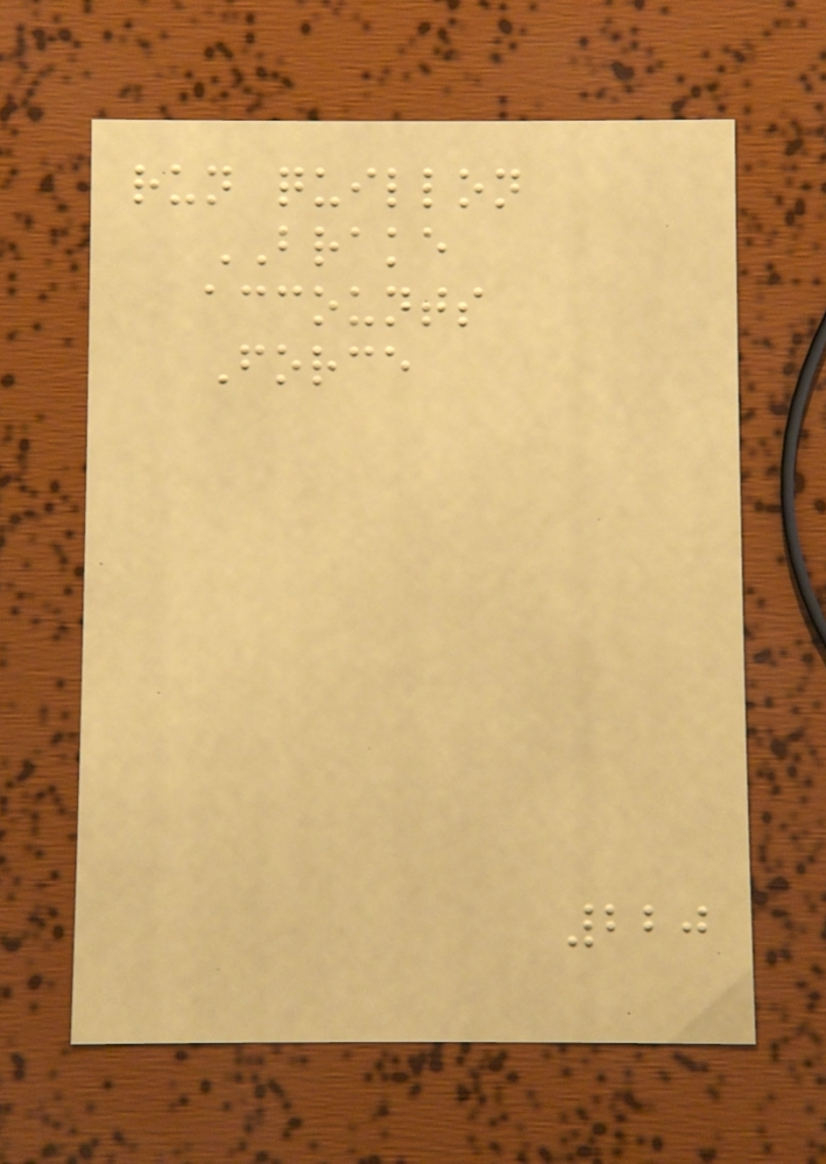run quillon
BRAKE
accounts
Force
220
